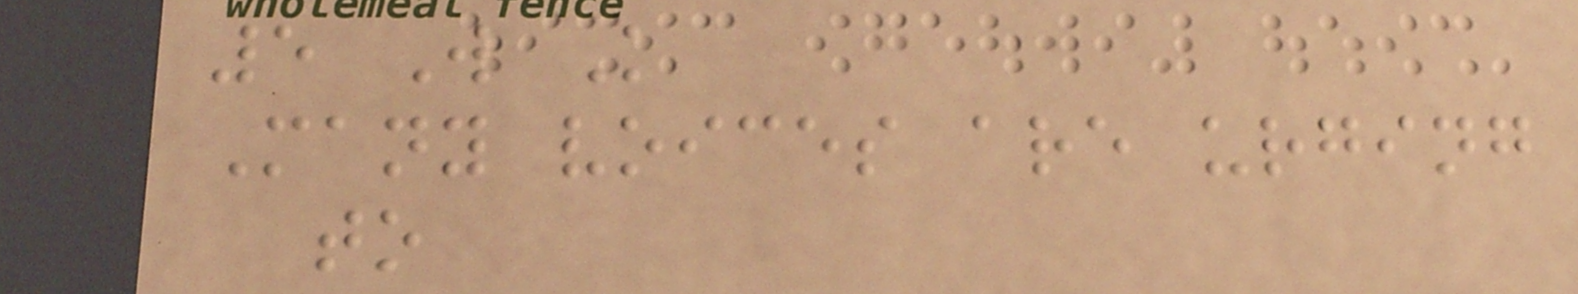5 W K
Many voices are urging
to
